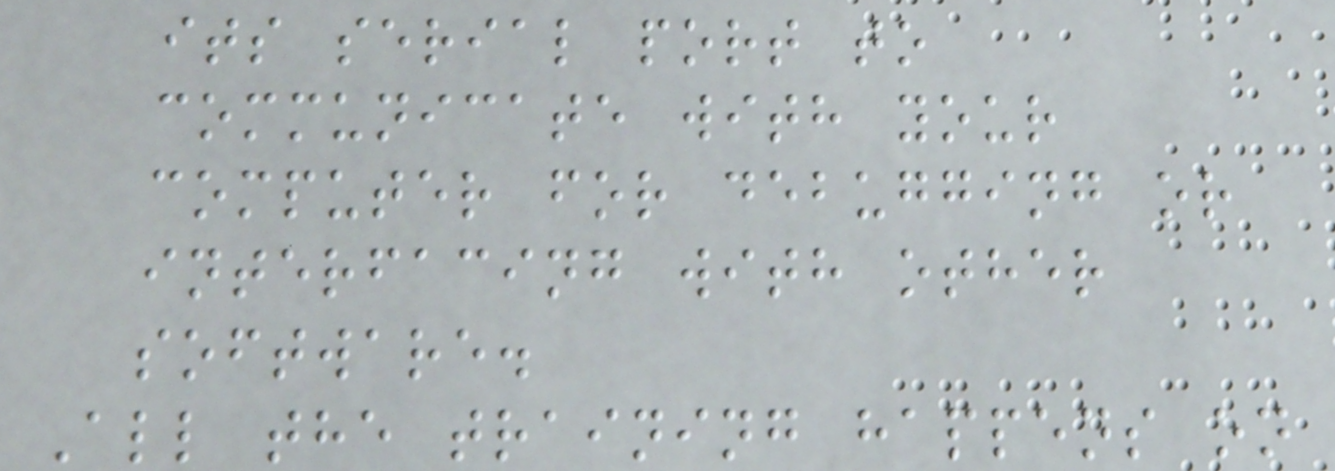its serial port to
communicate with your
computer for debugging or
interfacing with other
software.
All the training happens on
